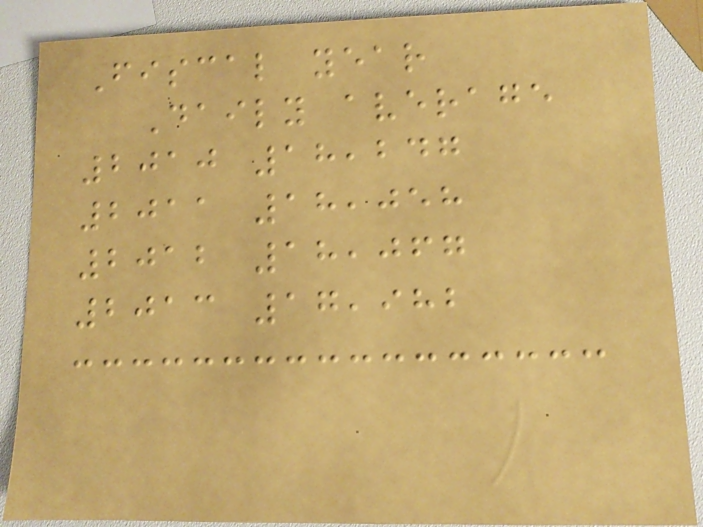Fiscal year
Daily average
2010 18,247
2011 18,058
2012 18,067
2013 17,982
